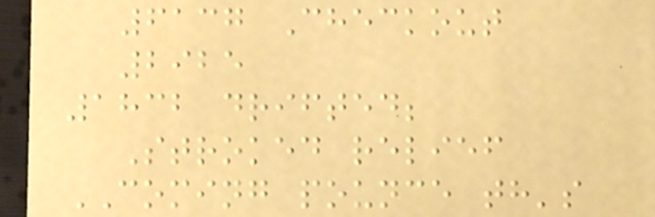6137 Checkout
2925
1832 drifted;
Stroked relief
COMING pounce th's
